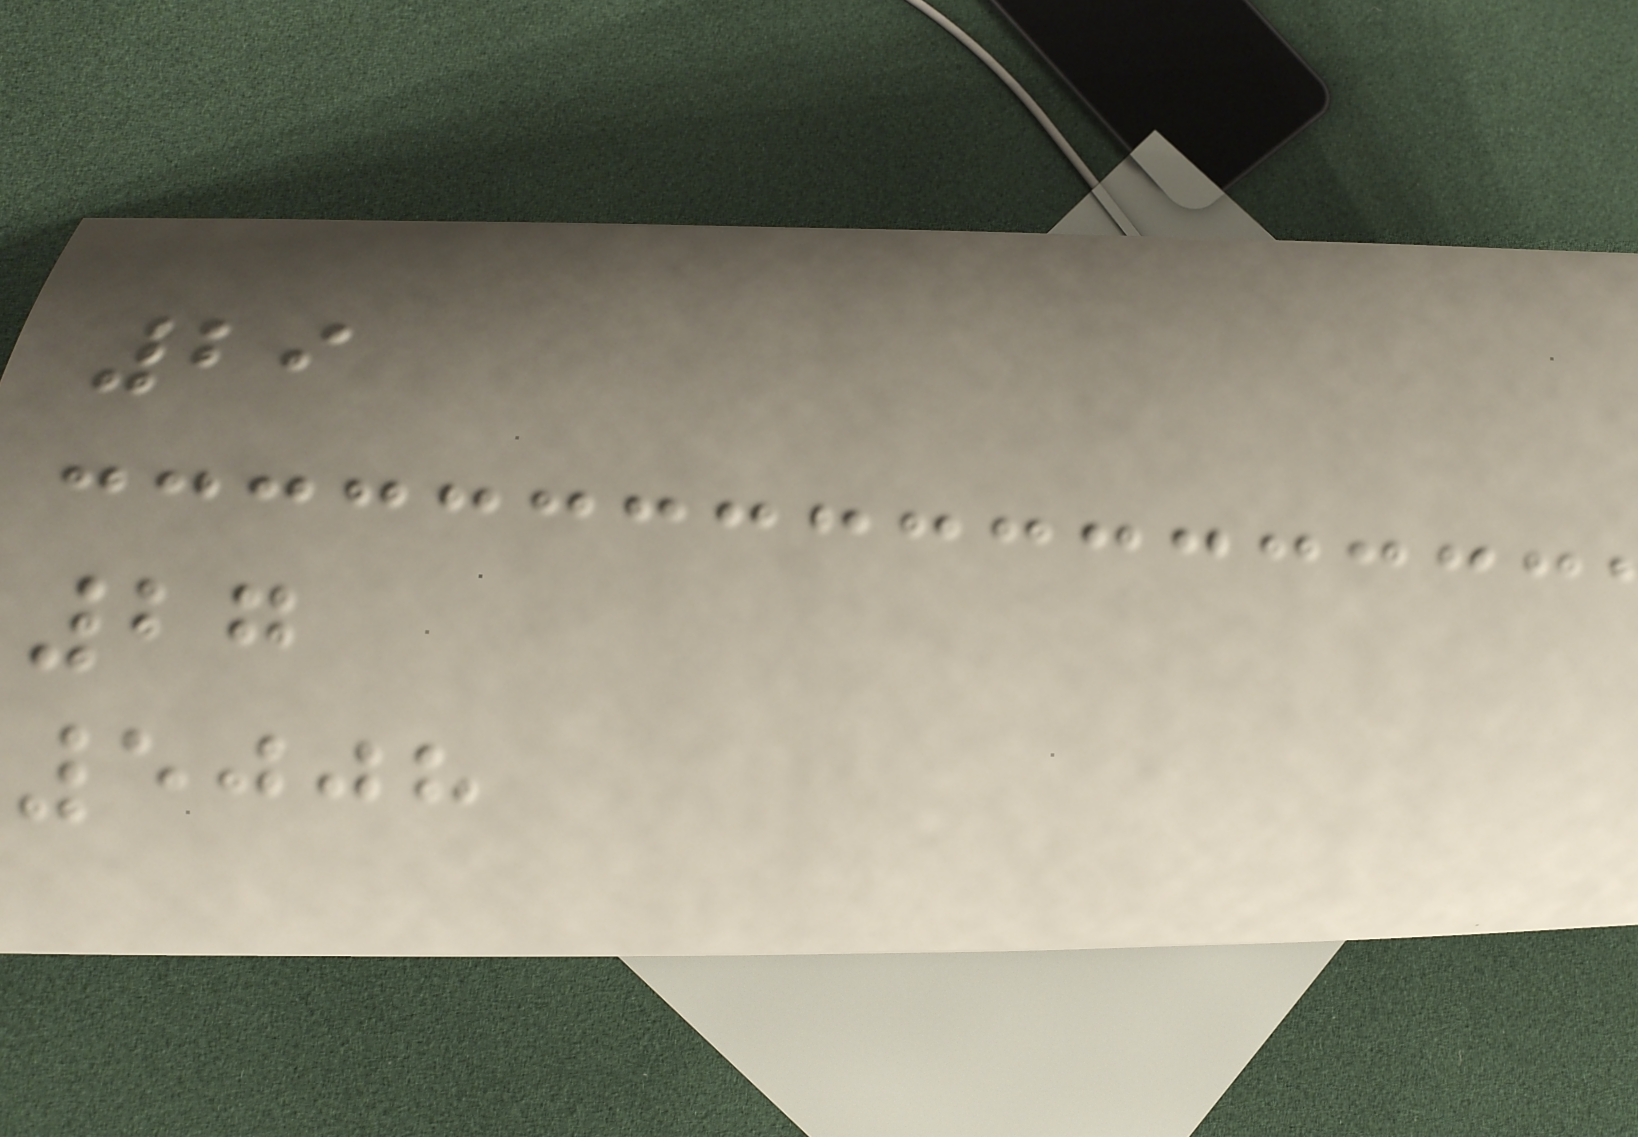29
27
5008
